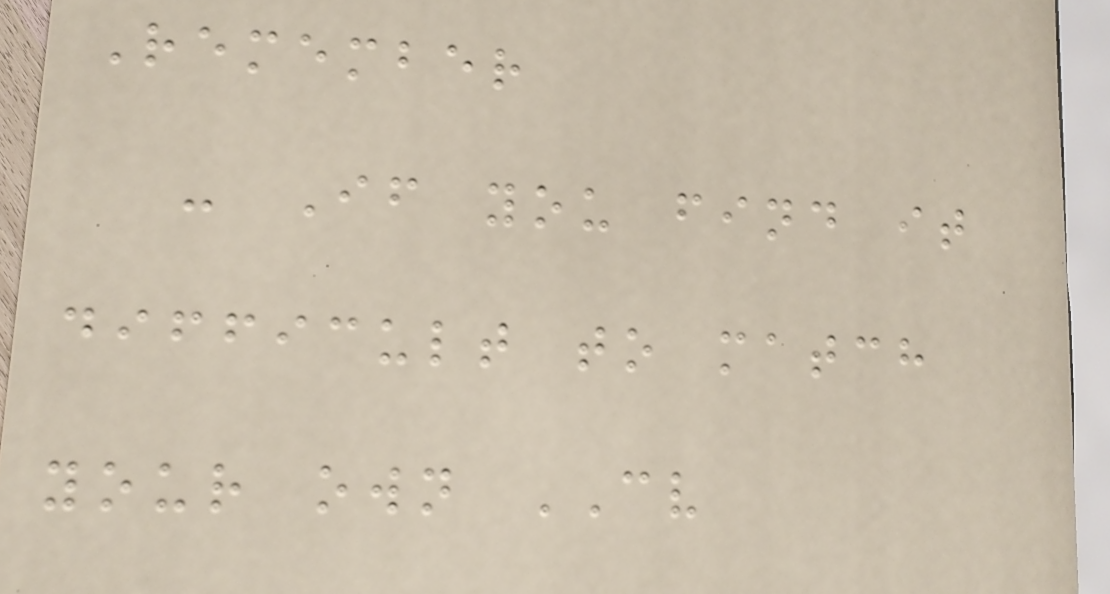Remember
- If you find it
difficult to match
your own CV
